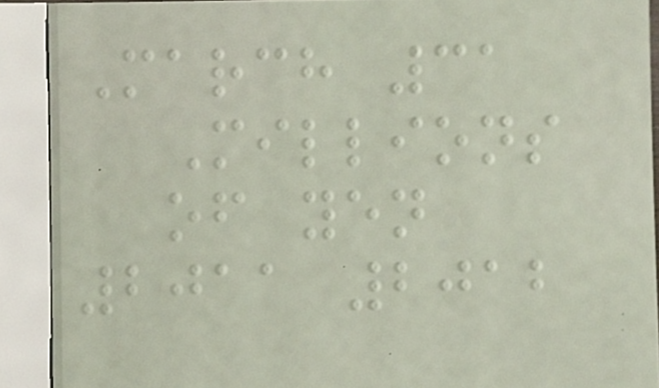March 31
Millions
of yen
2011 2012
